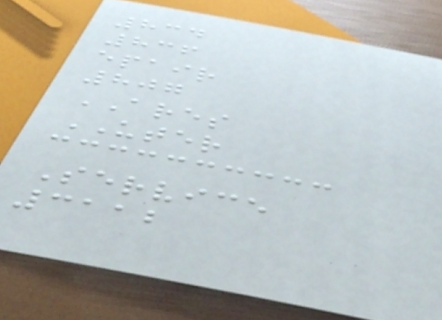834
836
epair
807
ARES
UTER
Service
3112
